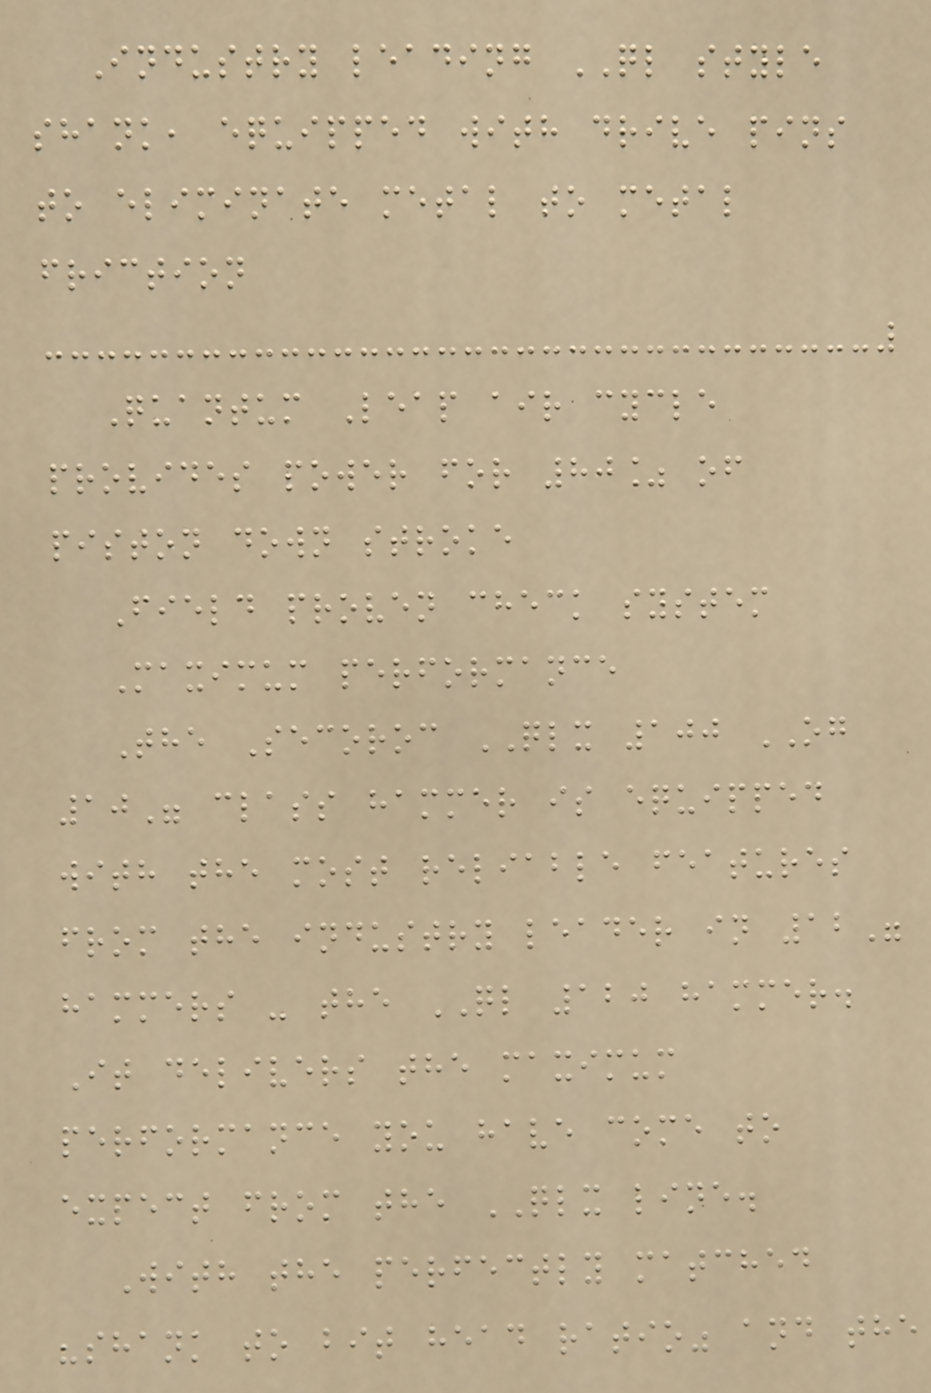Industry leading QL style
shank, equipped with drive pins
to eliminate metal to metal
friction
Quantum Leap air cycle
provides power for 80% of
piston down stroke
Field proven check system
Maximum performance
The Secoroc QLX 100 OG
10" class hammer is equipped
with the most reliable features
from the industry leader in 12"
hammers - the QL 120 hammer.
It delivers the maximum
performance you have come to
expect from the QLX line.
With the perfectly matched
"shank to bit head ratio" and the
